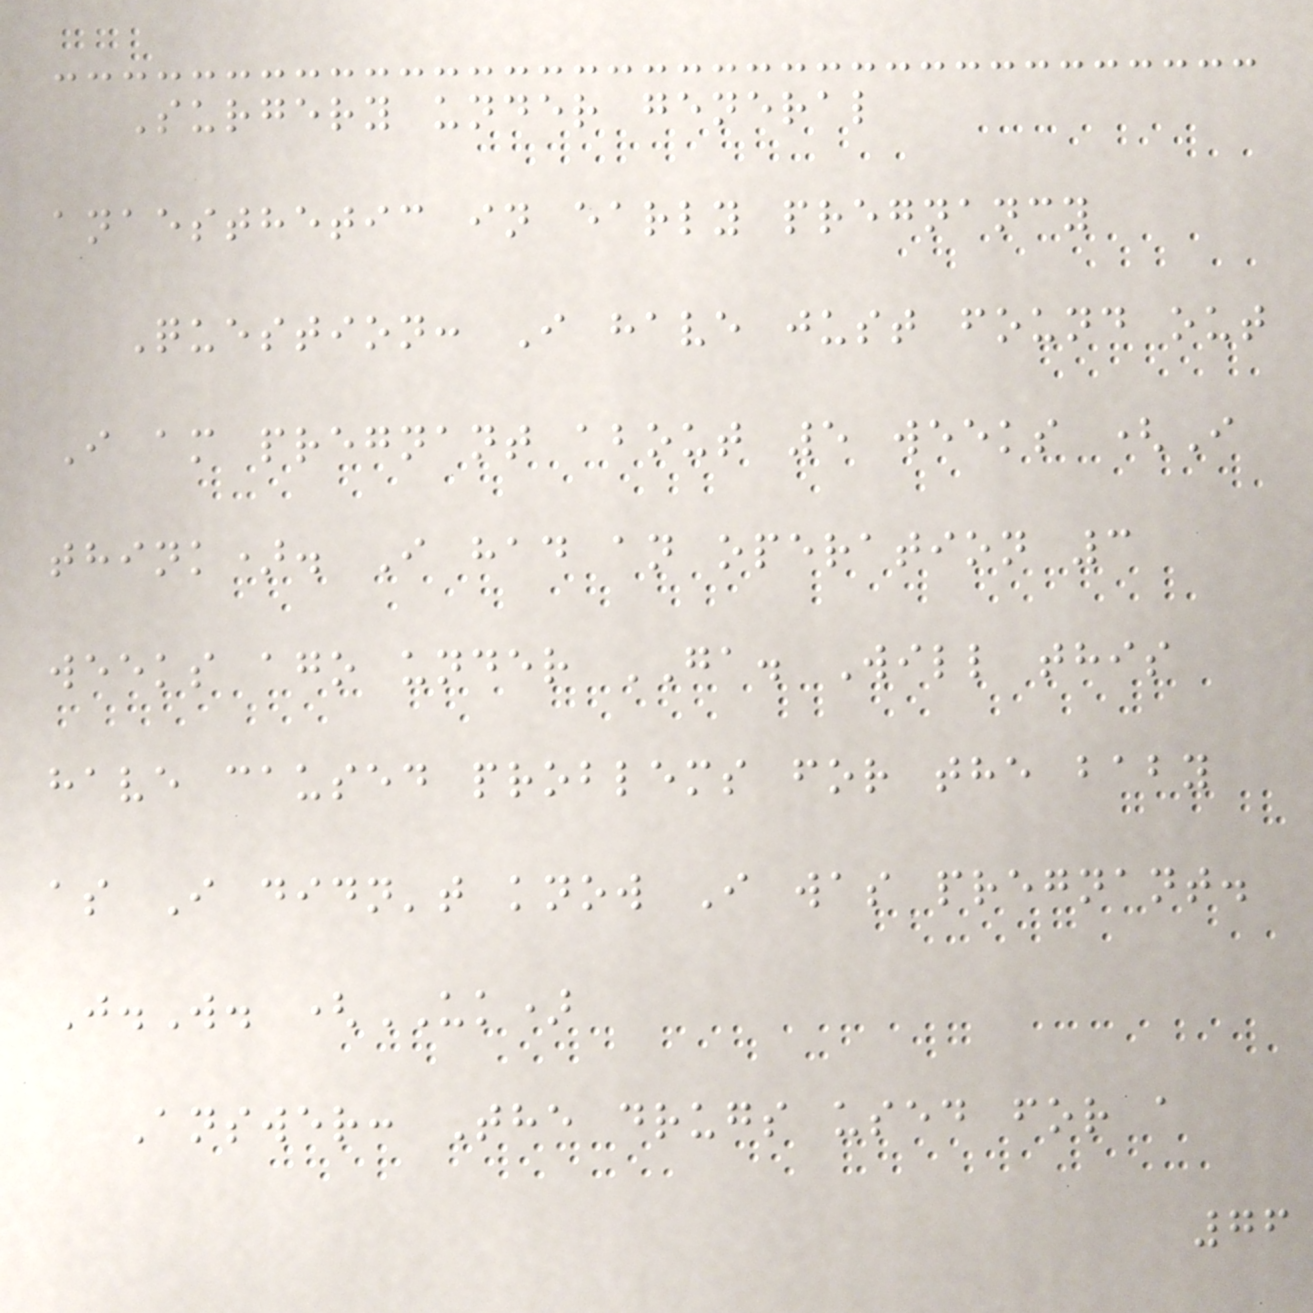Surgery under general
anaesthetic in early pregnancy
Question: I have just found out
I am pregnant about 5 weeks (I
think). I had an operation 3
weeks ago under GA. Will this
have caused problems for the baby
as I didn't know I was pregnant.
J.W. (UK)
Answer: The drugs used for a
76
